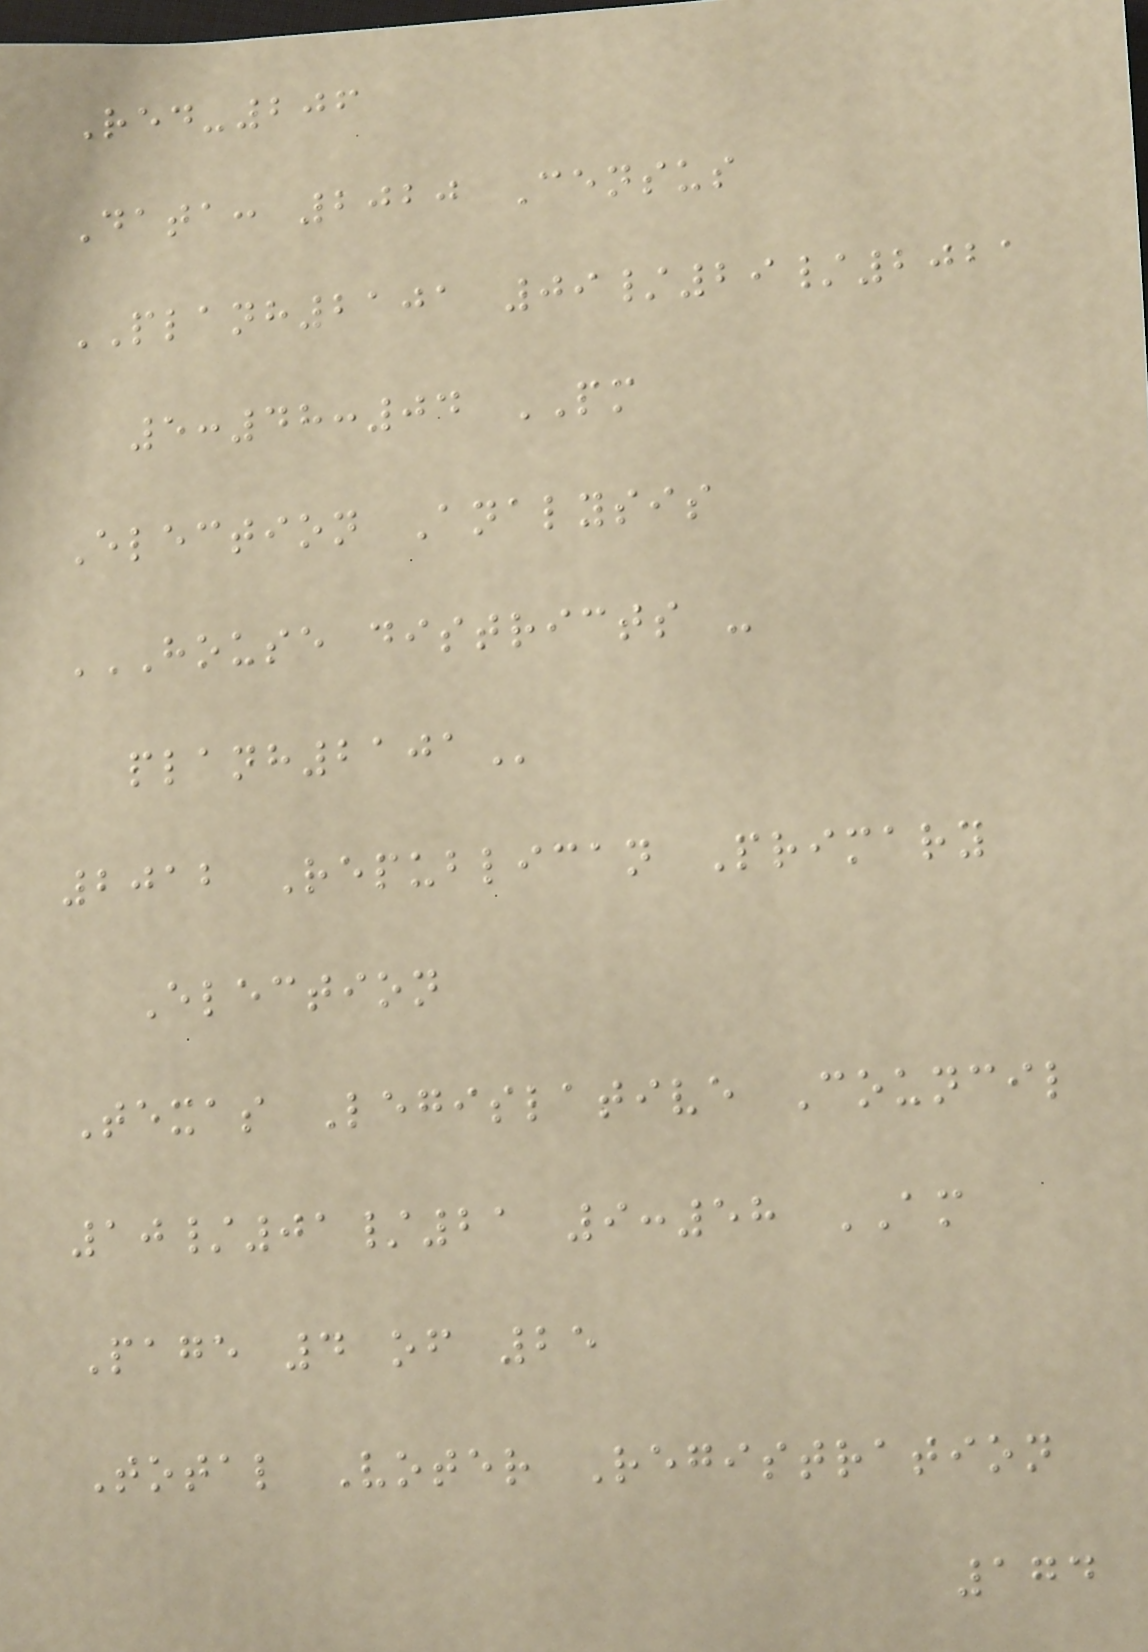Red-206
Data: 2020 Census
PLANH2101 09/29/2021
5:48:04 PM
Election Analysis
HOUSE DISTRICTS -
PLANH2101
2012 Republican Primary
Election
Texas Legislative Council
10/01/21 9:58 AM
Page 4 of 25
Total Voter Registration
174
